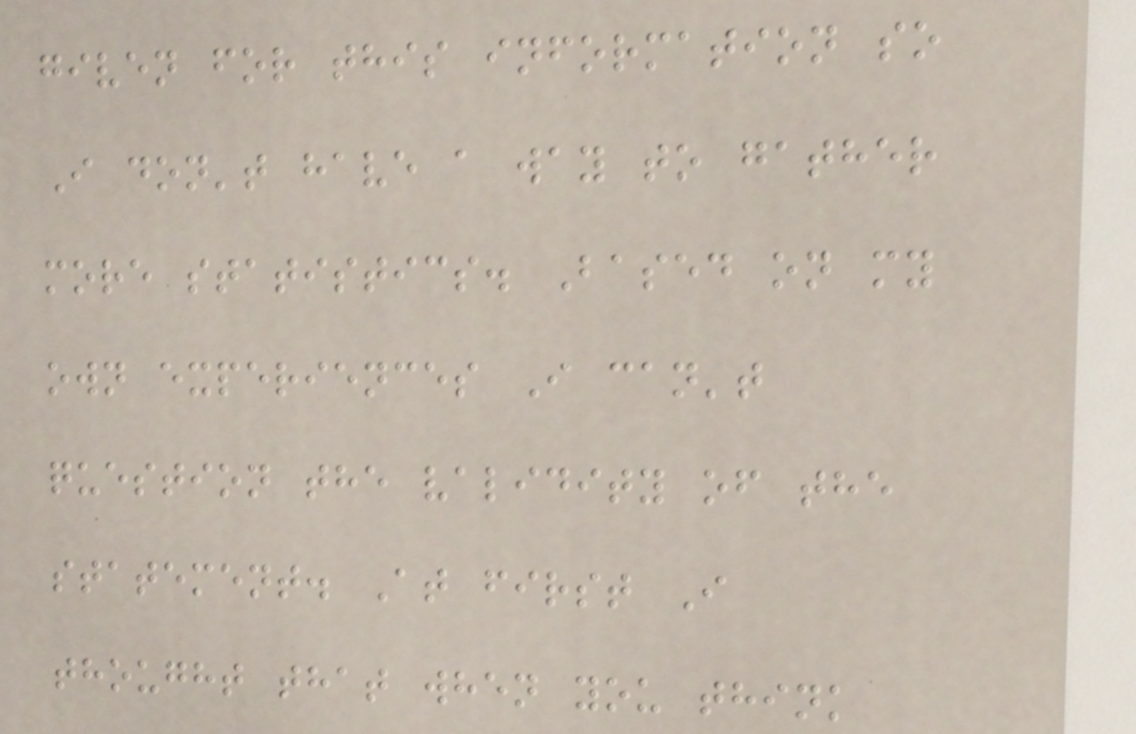given for this information so
I don't have a way to gather
more statistics. Based on my
own experiences I can't
question the validity of the
statement. At first I
thought that when you think
